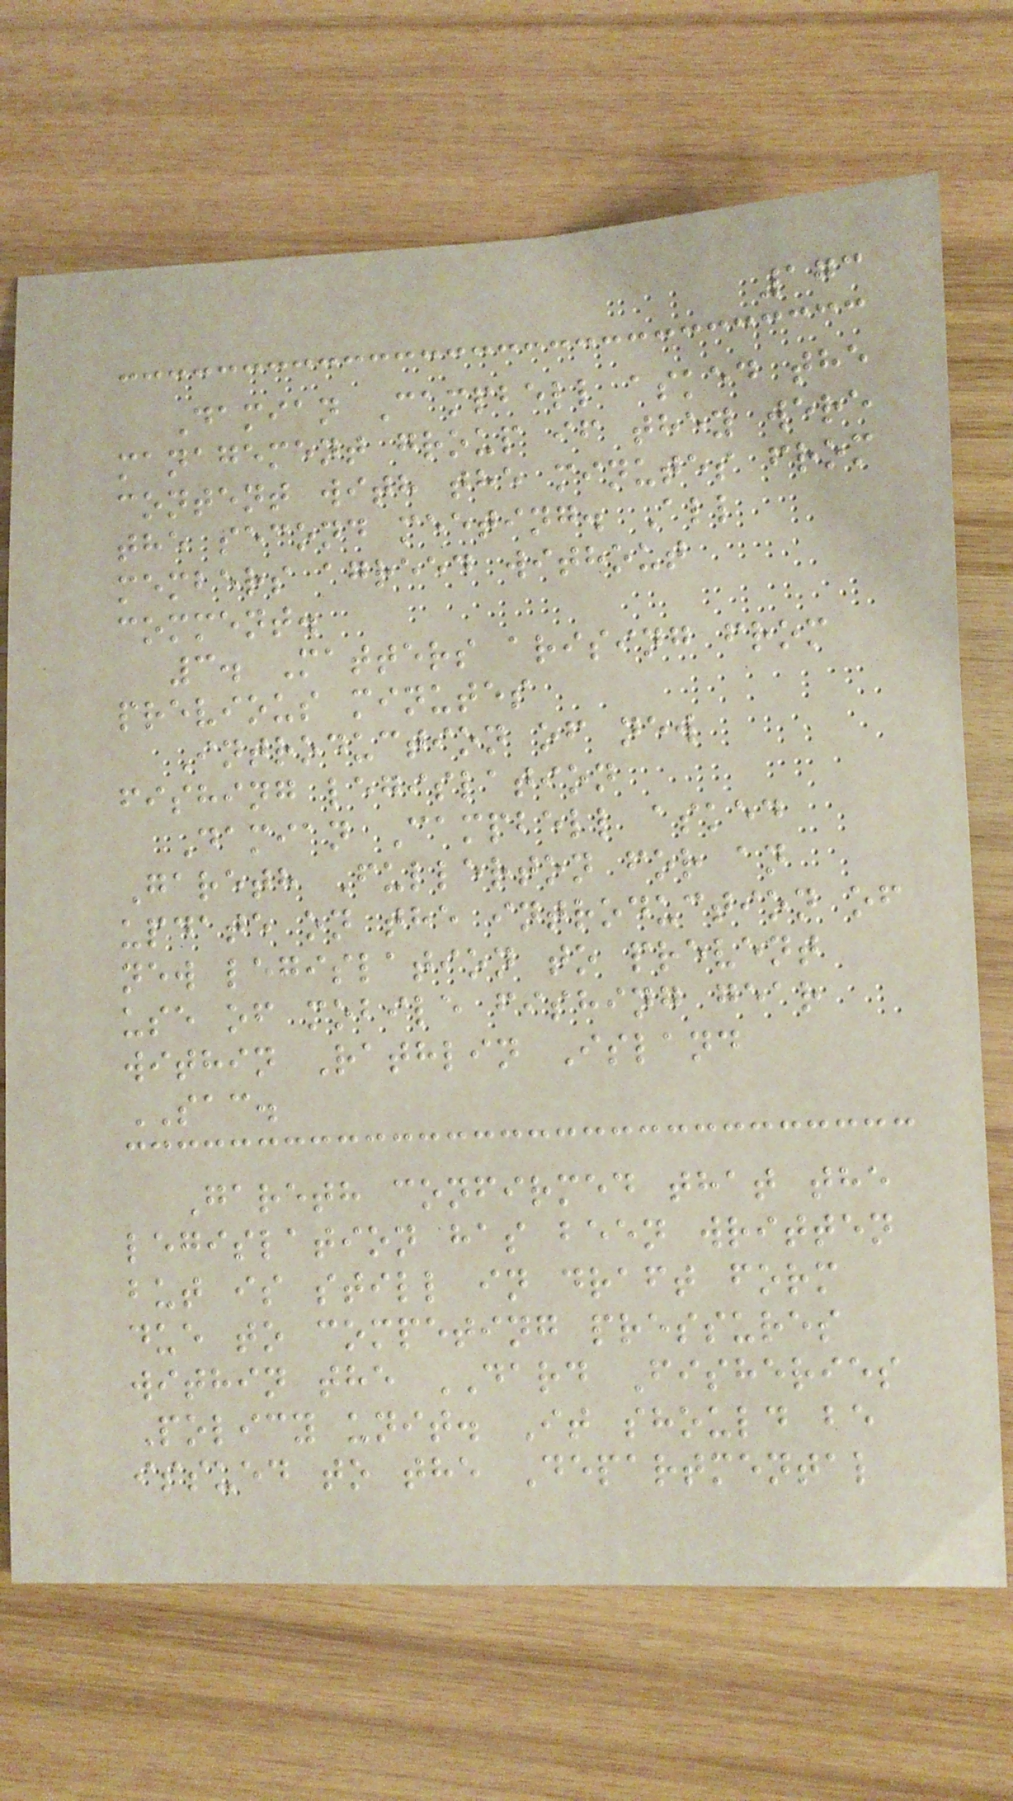173
Damian Campbell asked the
management group if they were
content with the minutes from
the second meeting. All
members agreed without
comment.
3. Matters arising from
previous minutes
Introduction of new
fishing legislation
Damian Campbell asked
Gareth Fullerton for an
update on the introduction of
new legislation to prevent
use of mobile fishing gear
within Rathlin Island
SAC.
Gareth confirmed that the
legislation has been written
but is still in draft form
due to competing pressures
within the DARD Fisheries
Policy unit. It should be
issued to the Departmental
